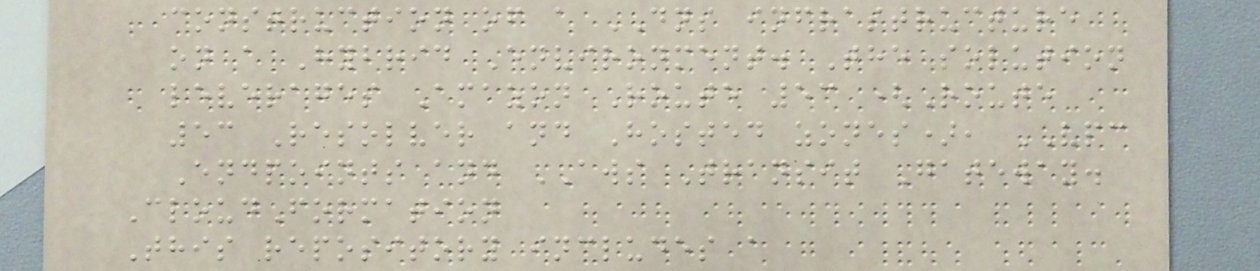construction of a DNS infrastructure
on a Hybrid Environment. The solution
leverages Amazon Route 53 (Route
53 Resolver and Hosted zones), VPC
Endpoints and AWS Transit Gateway.
CloudFormation
This repository includes a
